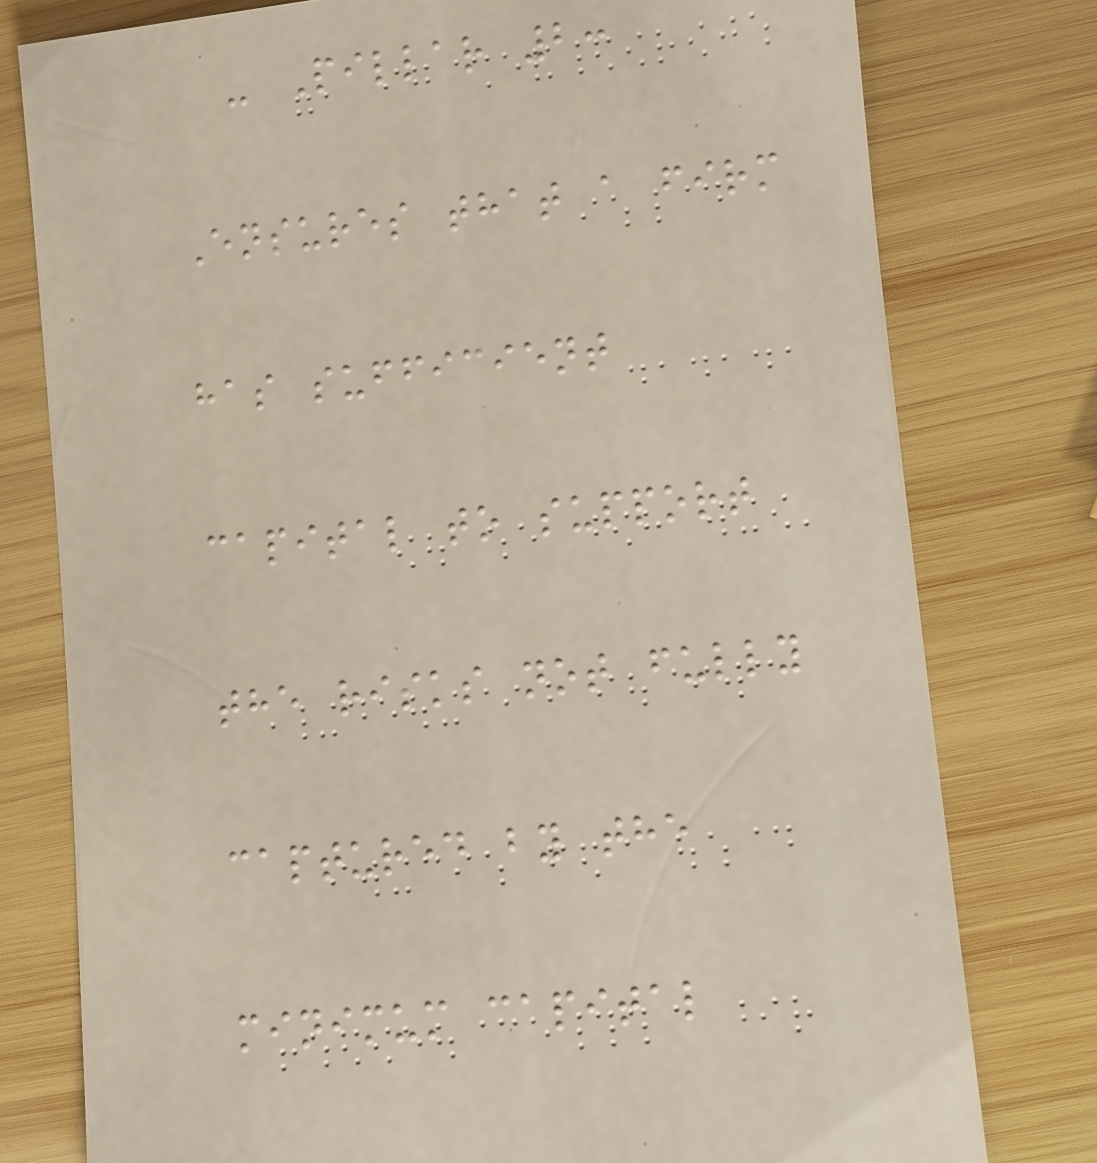- Pillar 2:
Ensures that a firm
has sufficient
capital to support
the risks not fully
captured by the
minimum capital
